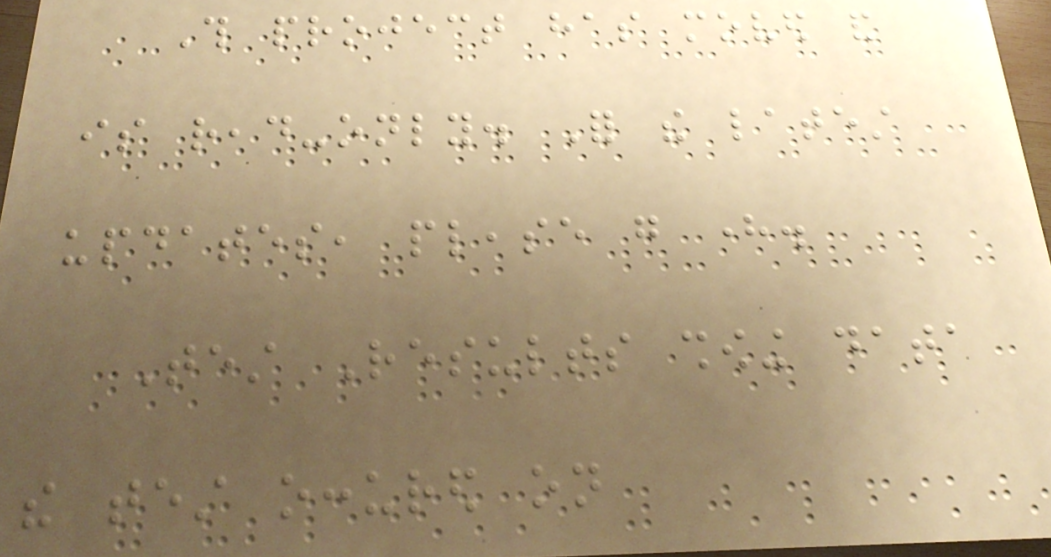This project has moved and
is read-only. For the latest
updates, please go here.
Test Results showing data
the test occured on
